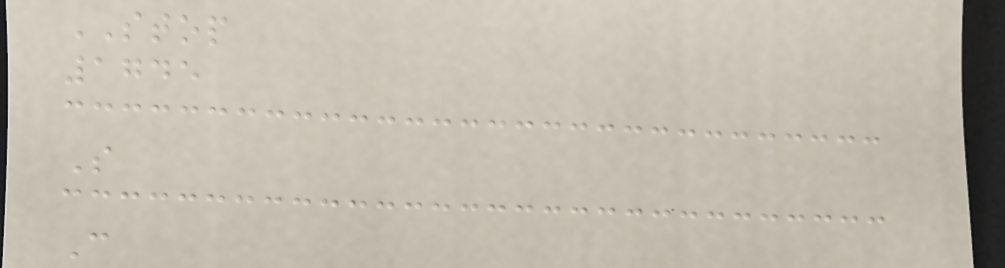STOP
1745
S
C
